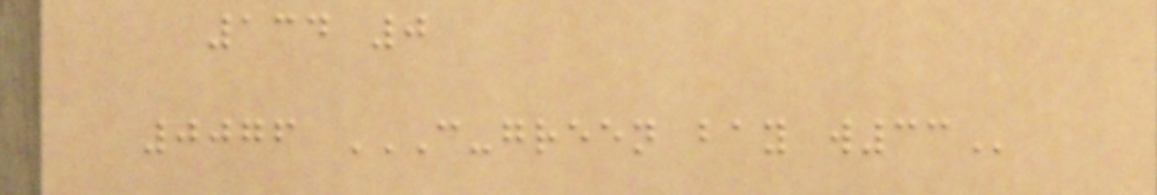134 0
0076 C-GREEN BAY W33
